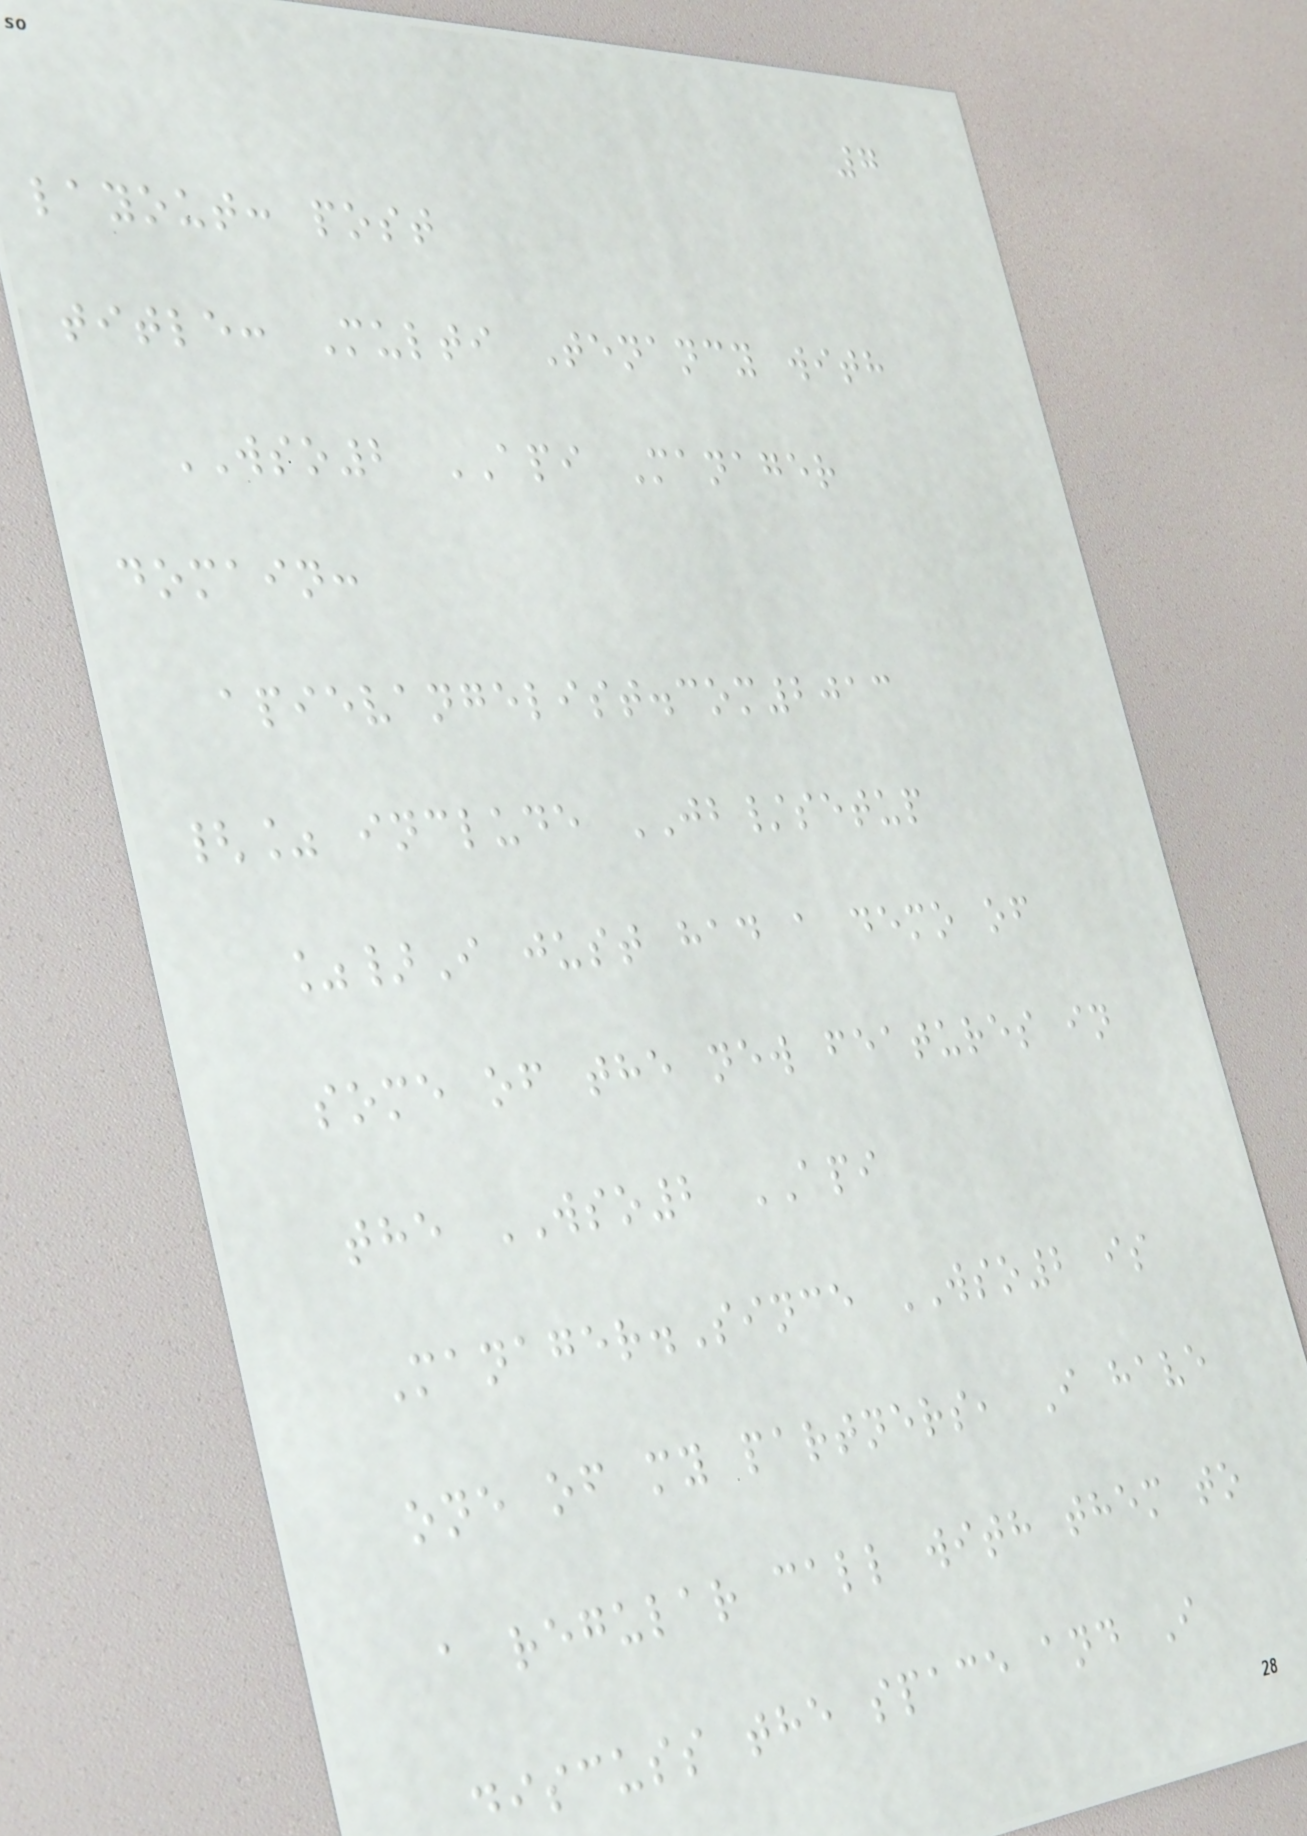7
layout: post
title: Multi Tenancy with
WSO2 API Manager
domain:
apievangelist.com2013
{% include JB/setup
%}I just had a demo of
some of the new features in
the WSO2 API
Manager.Since WSO2 is
one of my partners, I have
a regular call with them to
discuss the space and I
